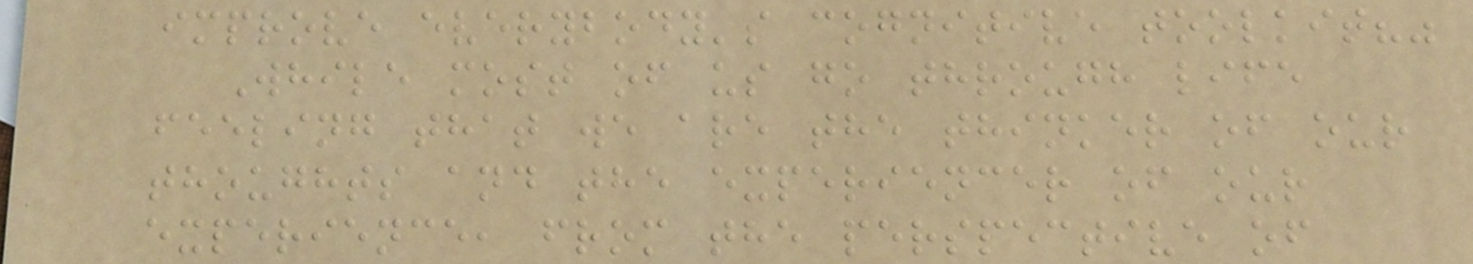improve everybody's cognitive toolkit?"
While most of us go through life
feeling that we are the thinker of our
thoughts and the experiencer of our
experience, from the perspective of
